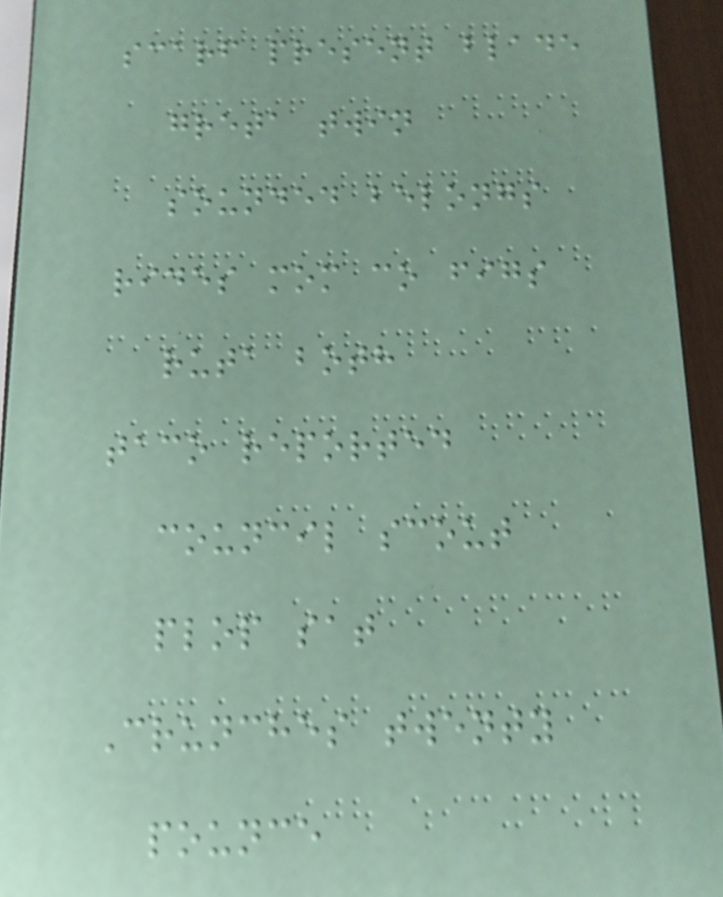scarf present blade
greta twin
sounded belongs
rides mom co figs
ruta both
taco reported
council scout
plop sat
Crunches twenty
pounce
